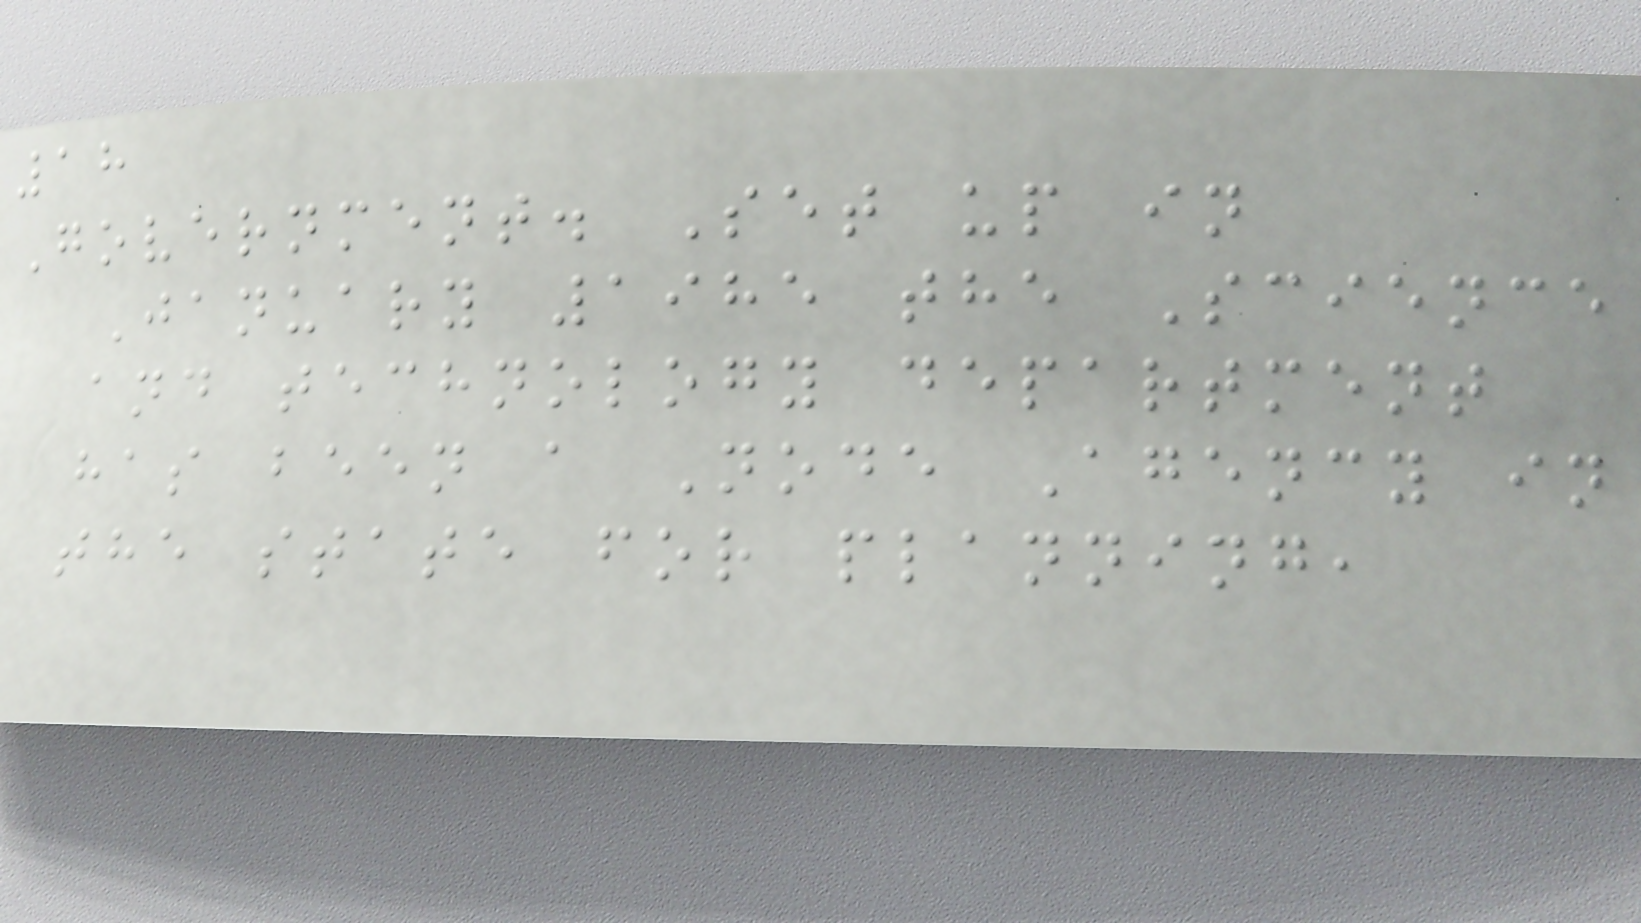18
Government. Set up in
January 1985 the Science
and technology department
has been a Node Agency in
the state for planning,
